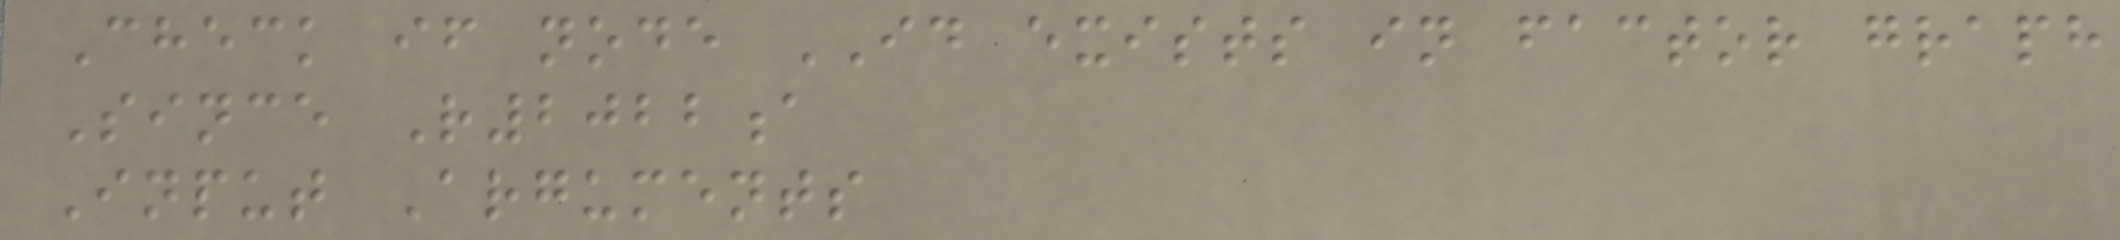Check if node ID exists in factor graph
Since R2022a
Input Arguments
